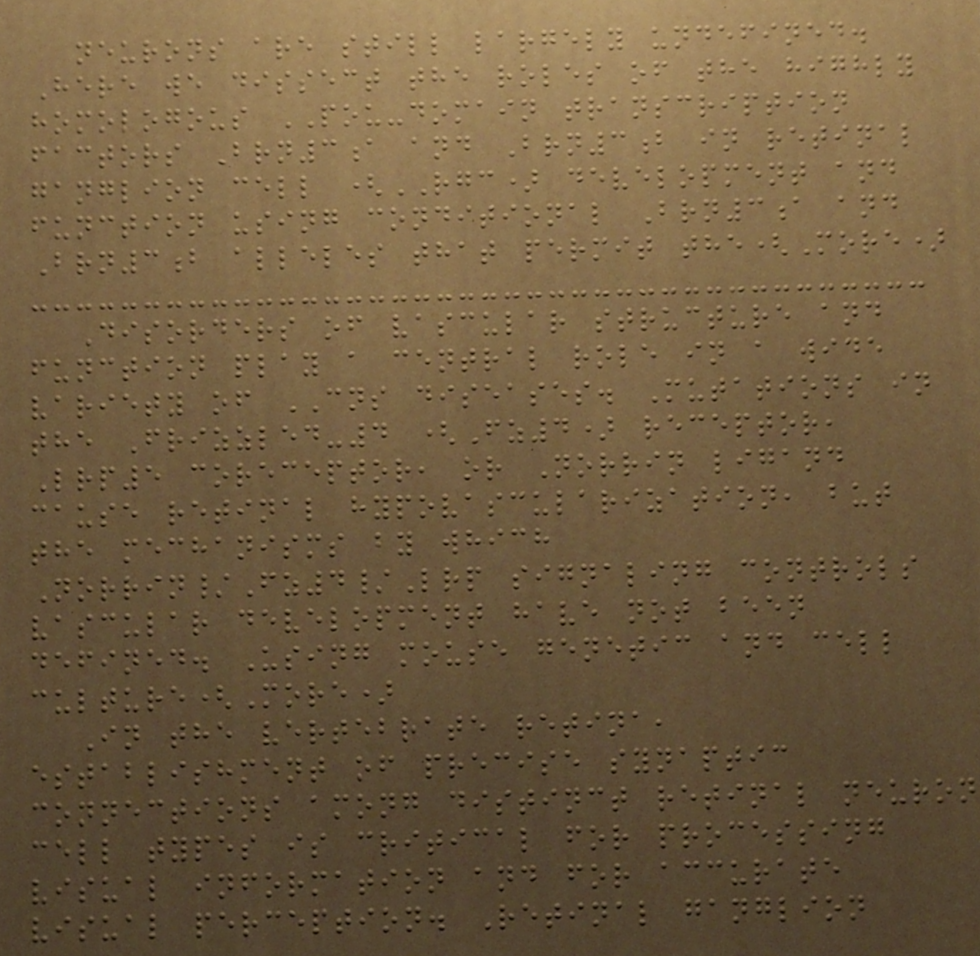neurons are still largely undefined.
Here we dissect the roles of the highly
homologous POU-domain transcription
factors Brn3a and Brn3b in retinal
ganglion cell (RGC) development and
function using conditional Brn3a and
Brn3b alleles that permit the(More)
Disorders of vascular structure and
function play a central role in a wide
variety of CNS diseases. Mutations in
the Frizzled-4 (Fz4) receptor,
Lrp5 coreceptor, or Norrin ligand
cause retinal hypovascularization, but
the mechanisms by which
Norrin/Fz4/Lrp signaling controls
vascular development have not been
defined. Using mouse genetic and cell
culture(More)
In the vertebrate retina,
establishment of precise synaptic
connections among distinct retinal neuron
cell types is critical for processing
visual information and for accurate
visual perception. Retinal ganglion
